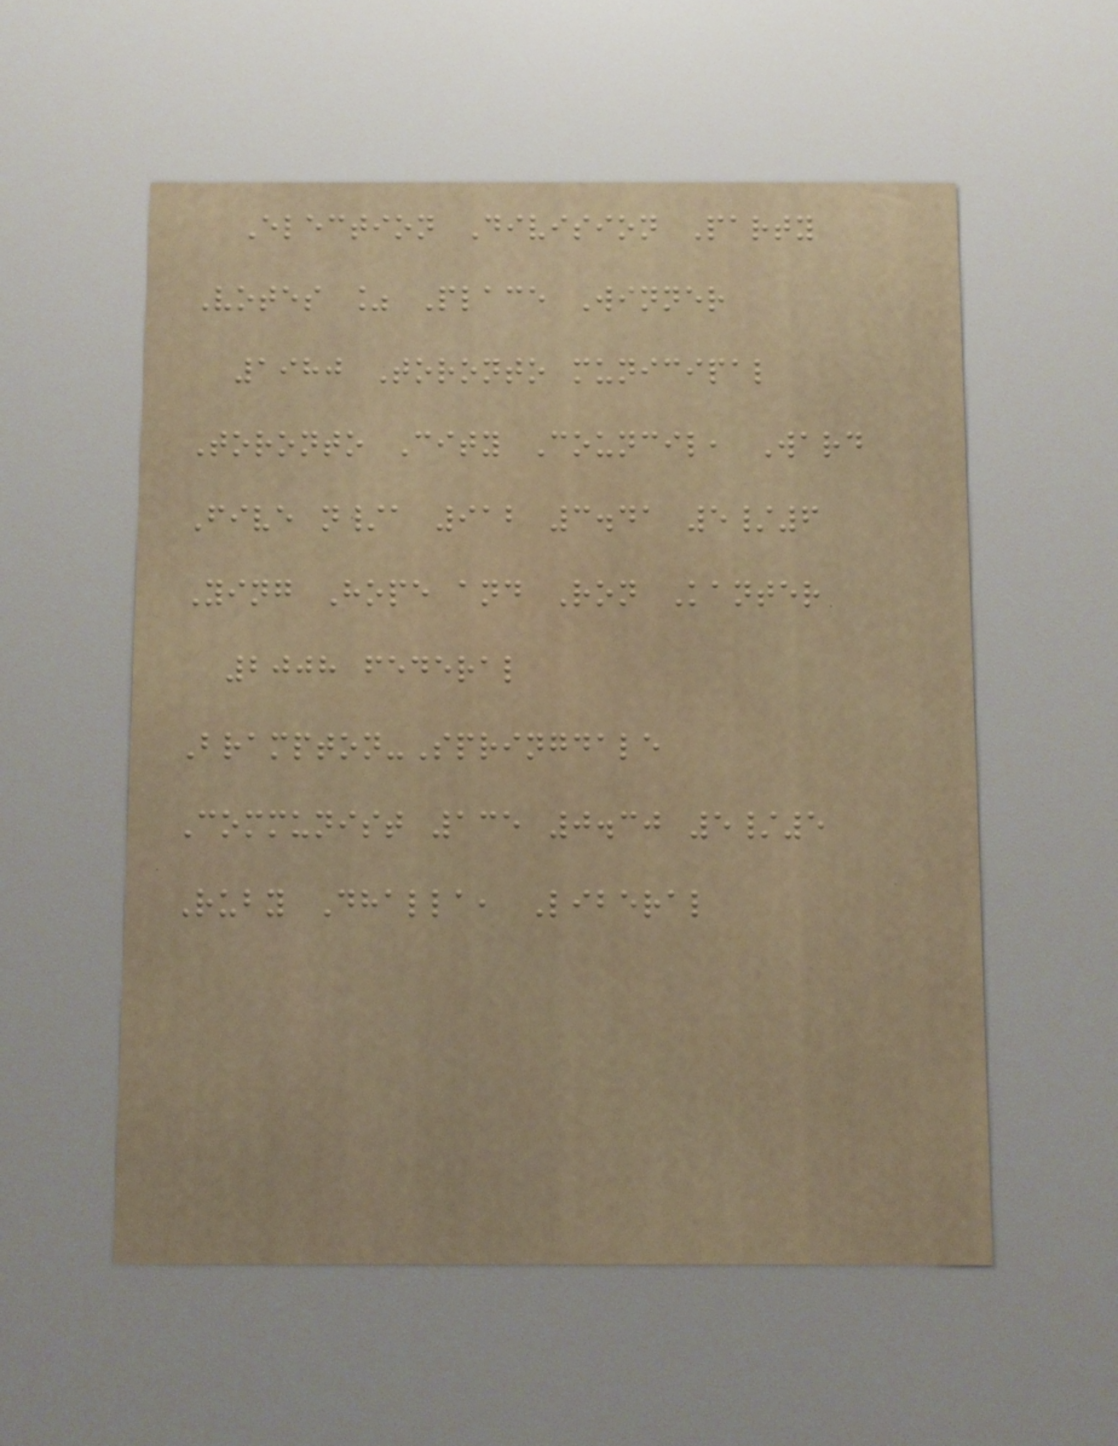Election Division Party
Votes % Place Winner
1980 Toronto municipal
Toronto City Council, Ward
Five n/a 912 3.41 5/6
Ying Hope and Ron Kanter
2008 federal
Brampton-Springdale
Communist 135 0.30 5/5
Ruby Dhalla, Liberal
